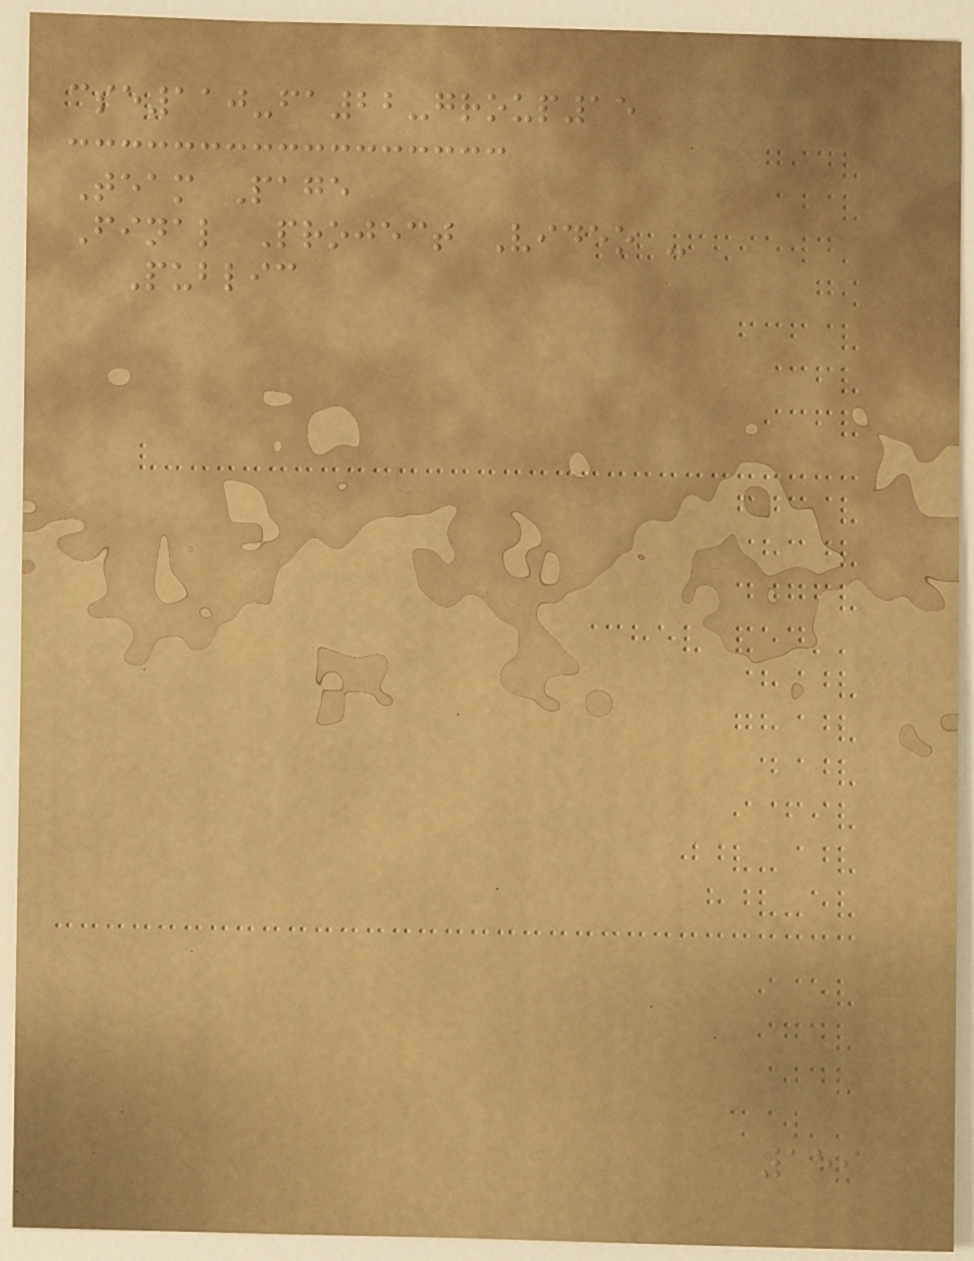cse110-fa22-group15
Team Page
Final Project Video -
Public
159
